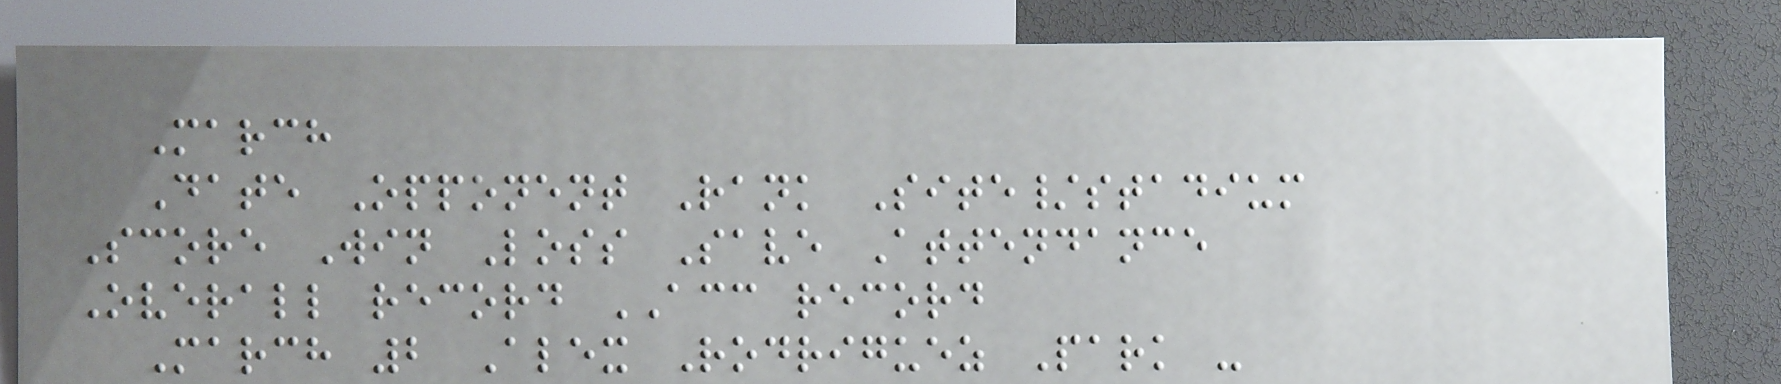March
Date Opponent Rank Site/stadium
Score Win Loss Save Attendance
Overall record ACC record
March 2 Alex Rodriguez Park -
